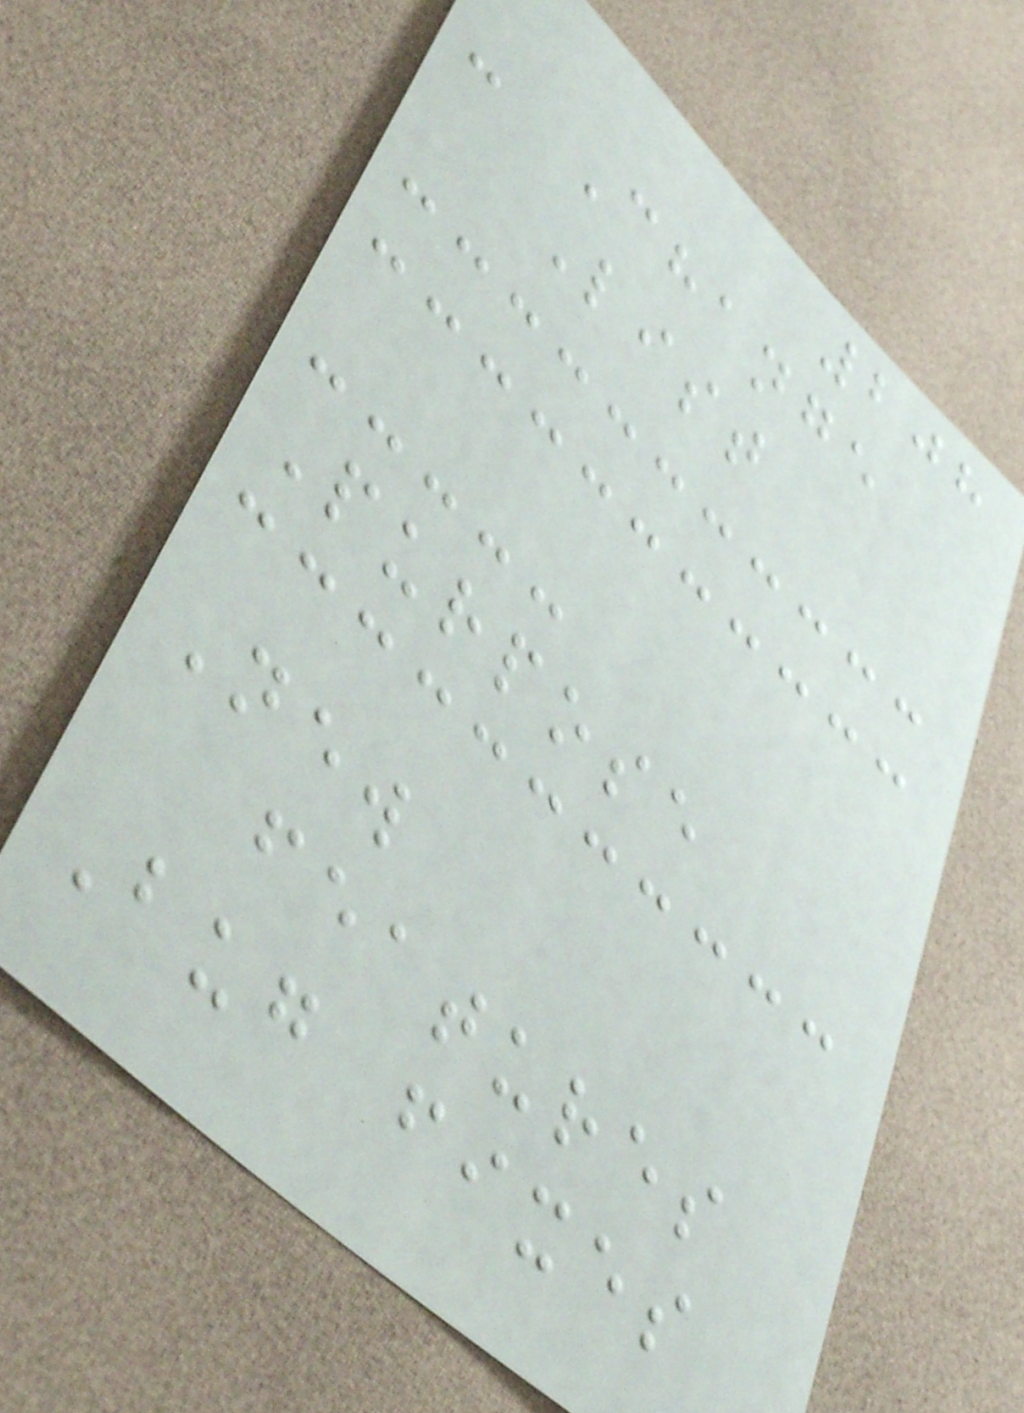208
- Change
List
Purpose
New
features
Bug fixes
